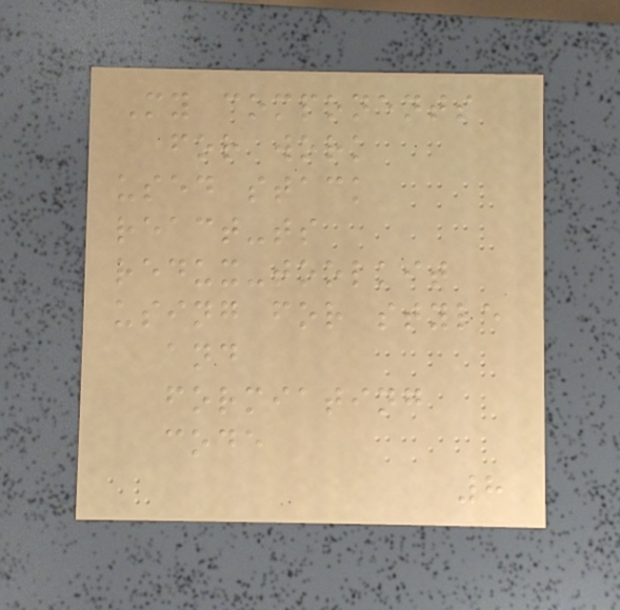My components
for work
used stack
react-ts
redux-toolkit
using for style
and
formiating
code
8
